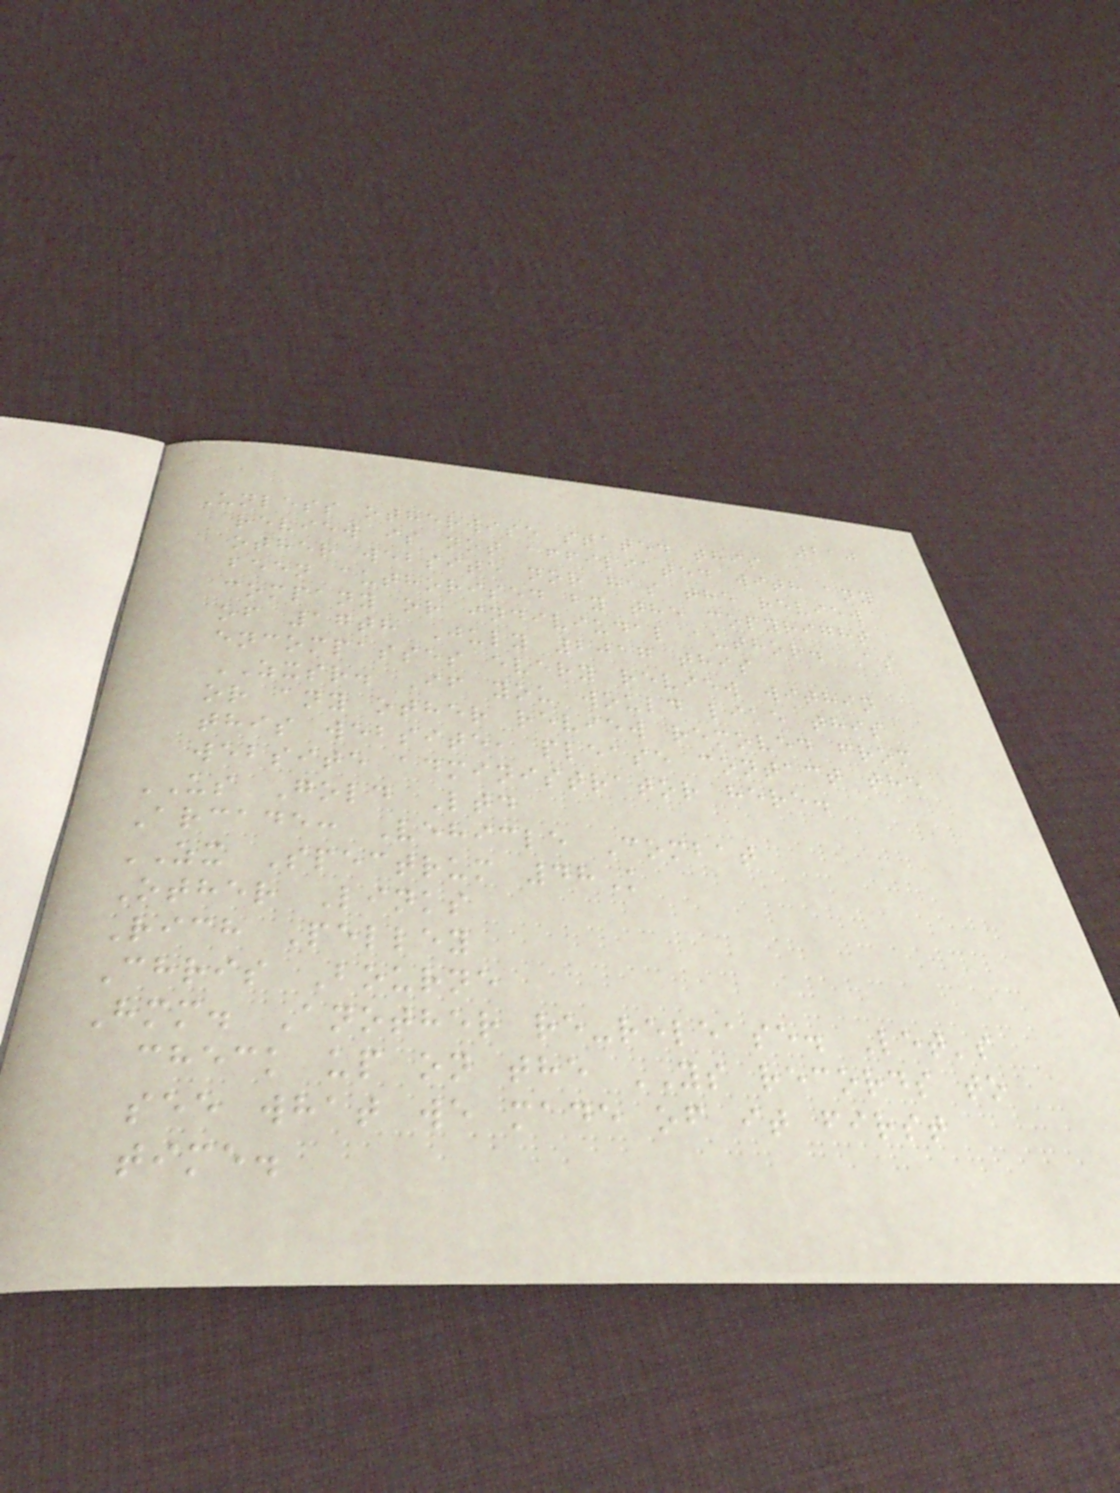210
Unless otherwise stated this
review is not affiliated with any
other website nor has the review
been authorised by the copyright
company or indiviudal author. As
of 17th July 2017 this
encompasses every review within
ZXSR. If you would like this
or any other review removed from
this website, please contact the
website administrator here.
US Gold Ltd
Arcade: Vehicle Combat
ZX Spectrum 48K
Other Links
Rich Pelley
Chris Bourne
Hmm. Another re-release. Let's
check up on the YS records to
see what we made of it first
time.
